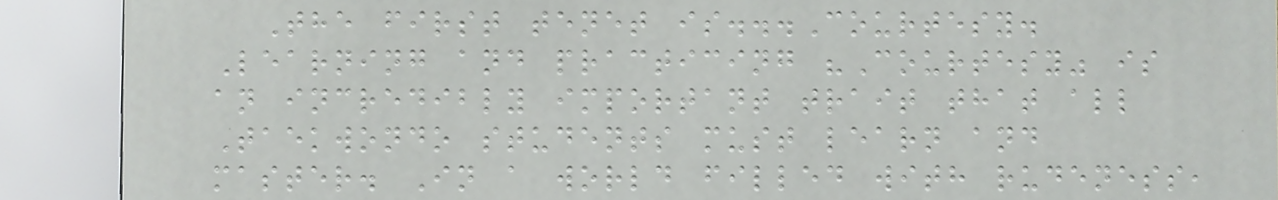The first tenet is...Courtesy.
Learning and practicing "Courtesy" is
an incredibly important trait that all
Taekwondo students must learn and
master. In a world filled with rudeness,
